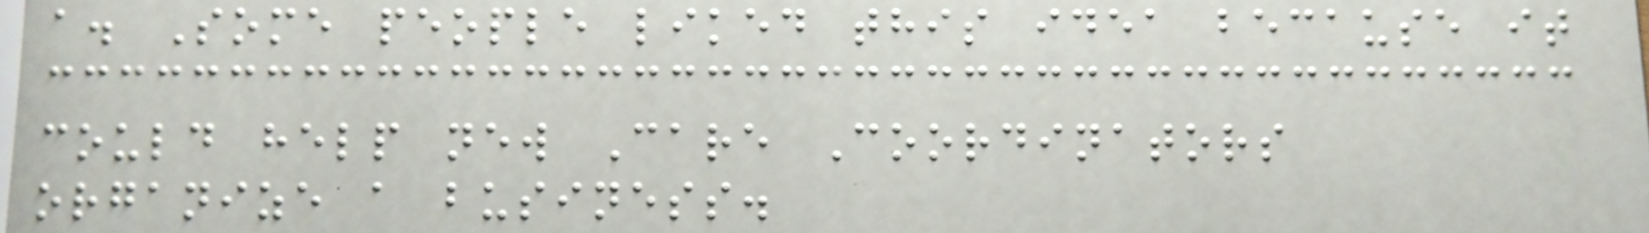a. Some people liked this idea because it
could help new Care Coordinators
organize a business.
